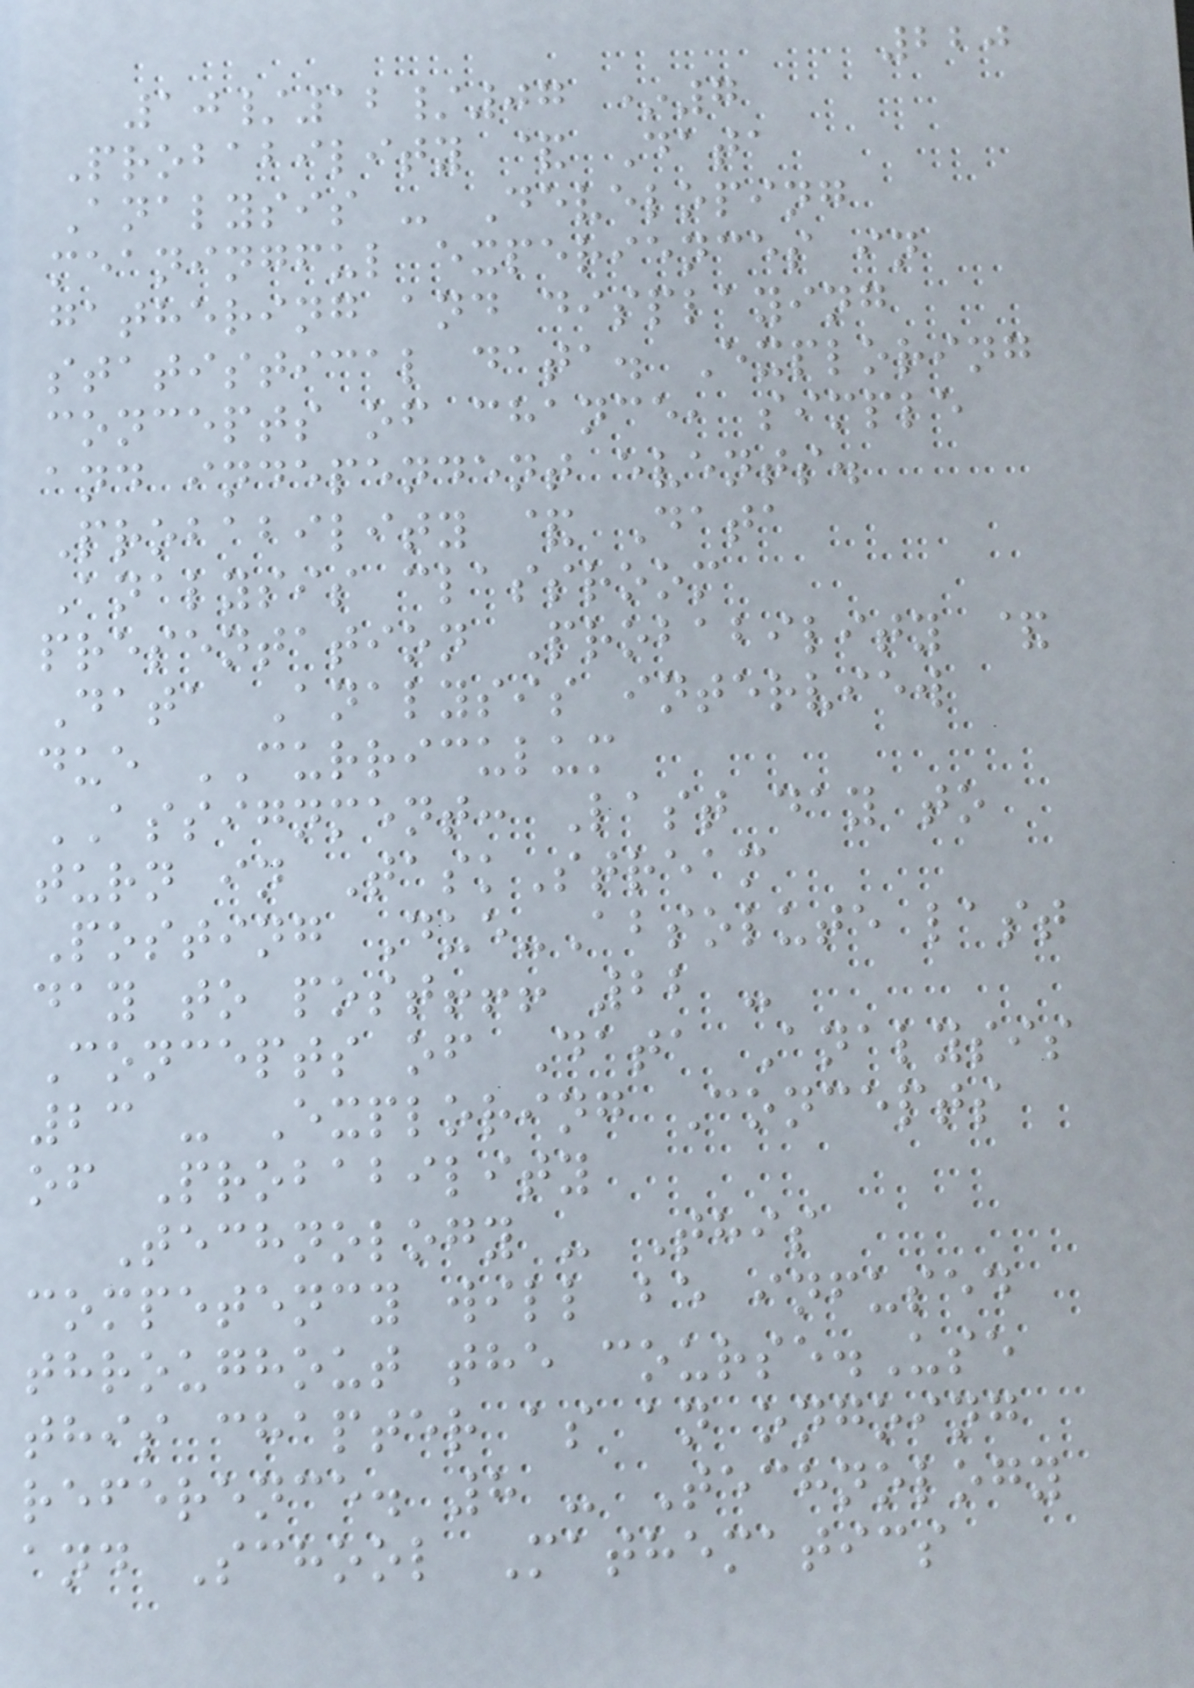220
10/12/07 *7
Probability & Data
Analysis - Developing
meaningful experiences in
gathering and displaying
statistical data. Exploring
concepts of chance, simple
and independent events.
Probability & Data
Analysis classroom
presentation Probability &
Data Analysis interview
due CURRICULUM
ASSIGNMENT: Last day to
turn in TaskStream
Posting Due-Absolute last
day to post!!! 22 -
Concepts of Data Analysis
23 - Exploring Concepts
of Probability
Technology - This
competency will be infused
throughout the course.Use
this chapter as an ongoing
reference. 8 - Technology
and School Mathematics
